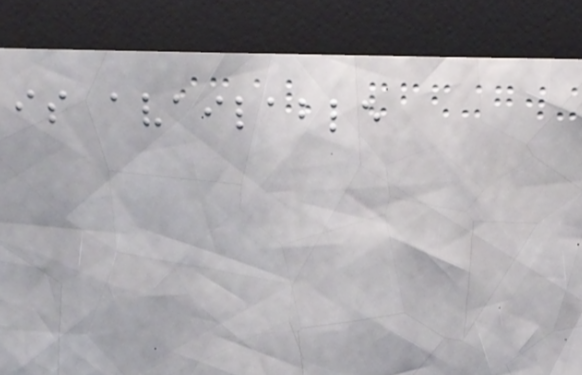is available
